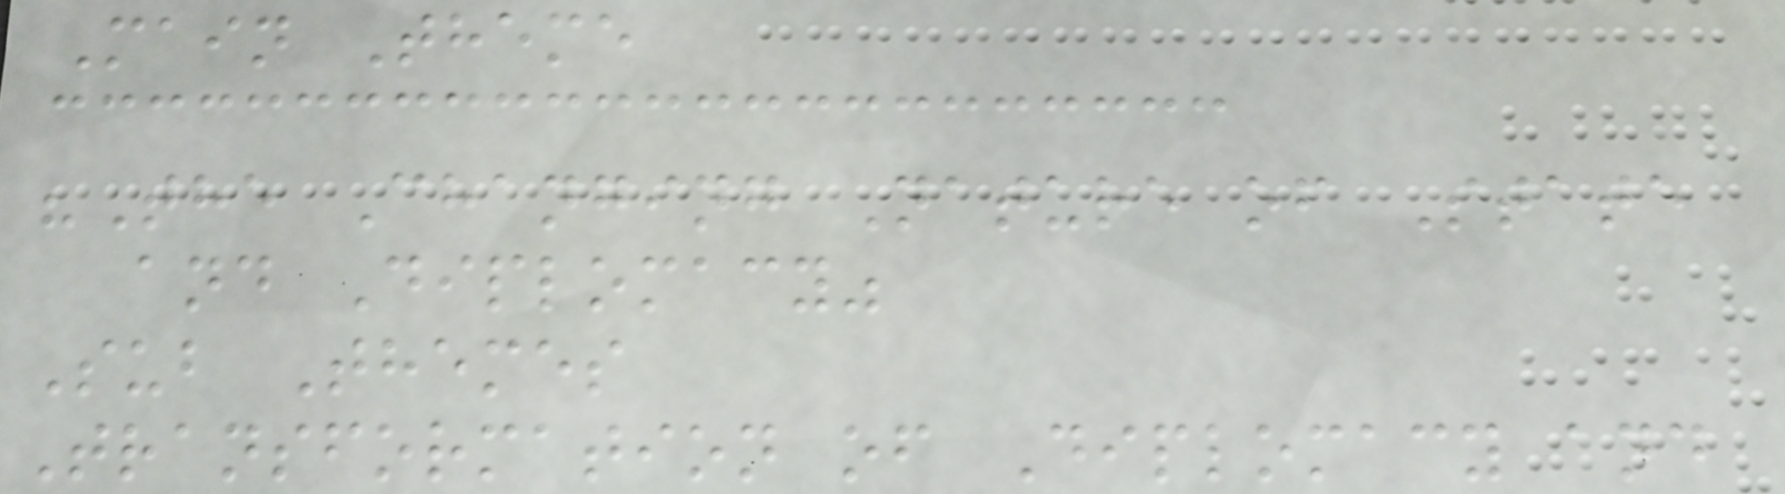Main Theme
"The Changing Nature of State
and Diplomacy"
Sub Themes
Transformation of Diplomacy and
